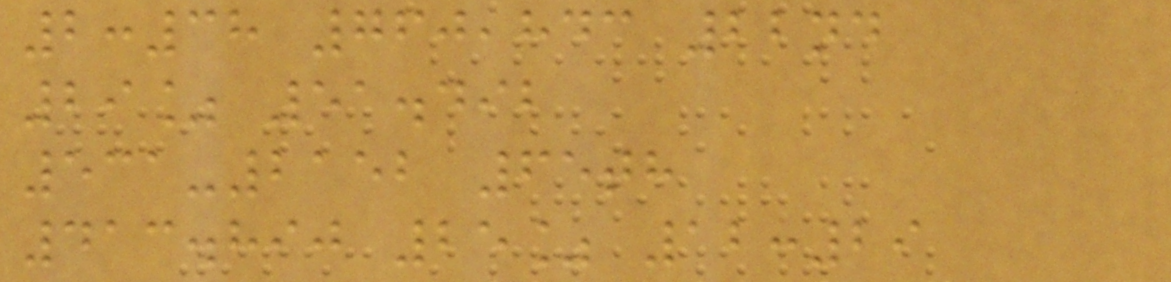2:38 760,843 22nd
29% 51.492
531-2152 65th
413.890 25% 12:29
